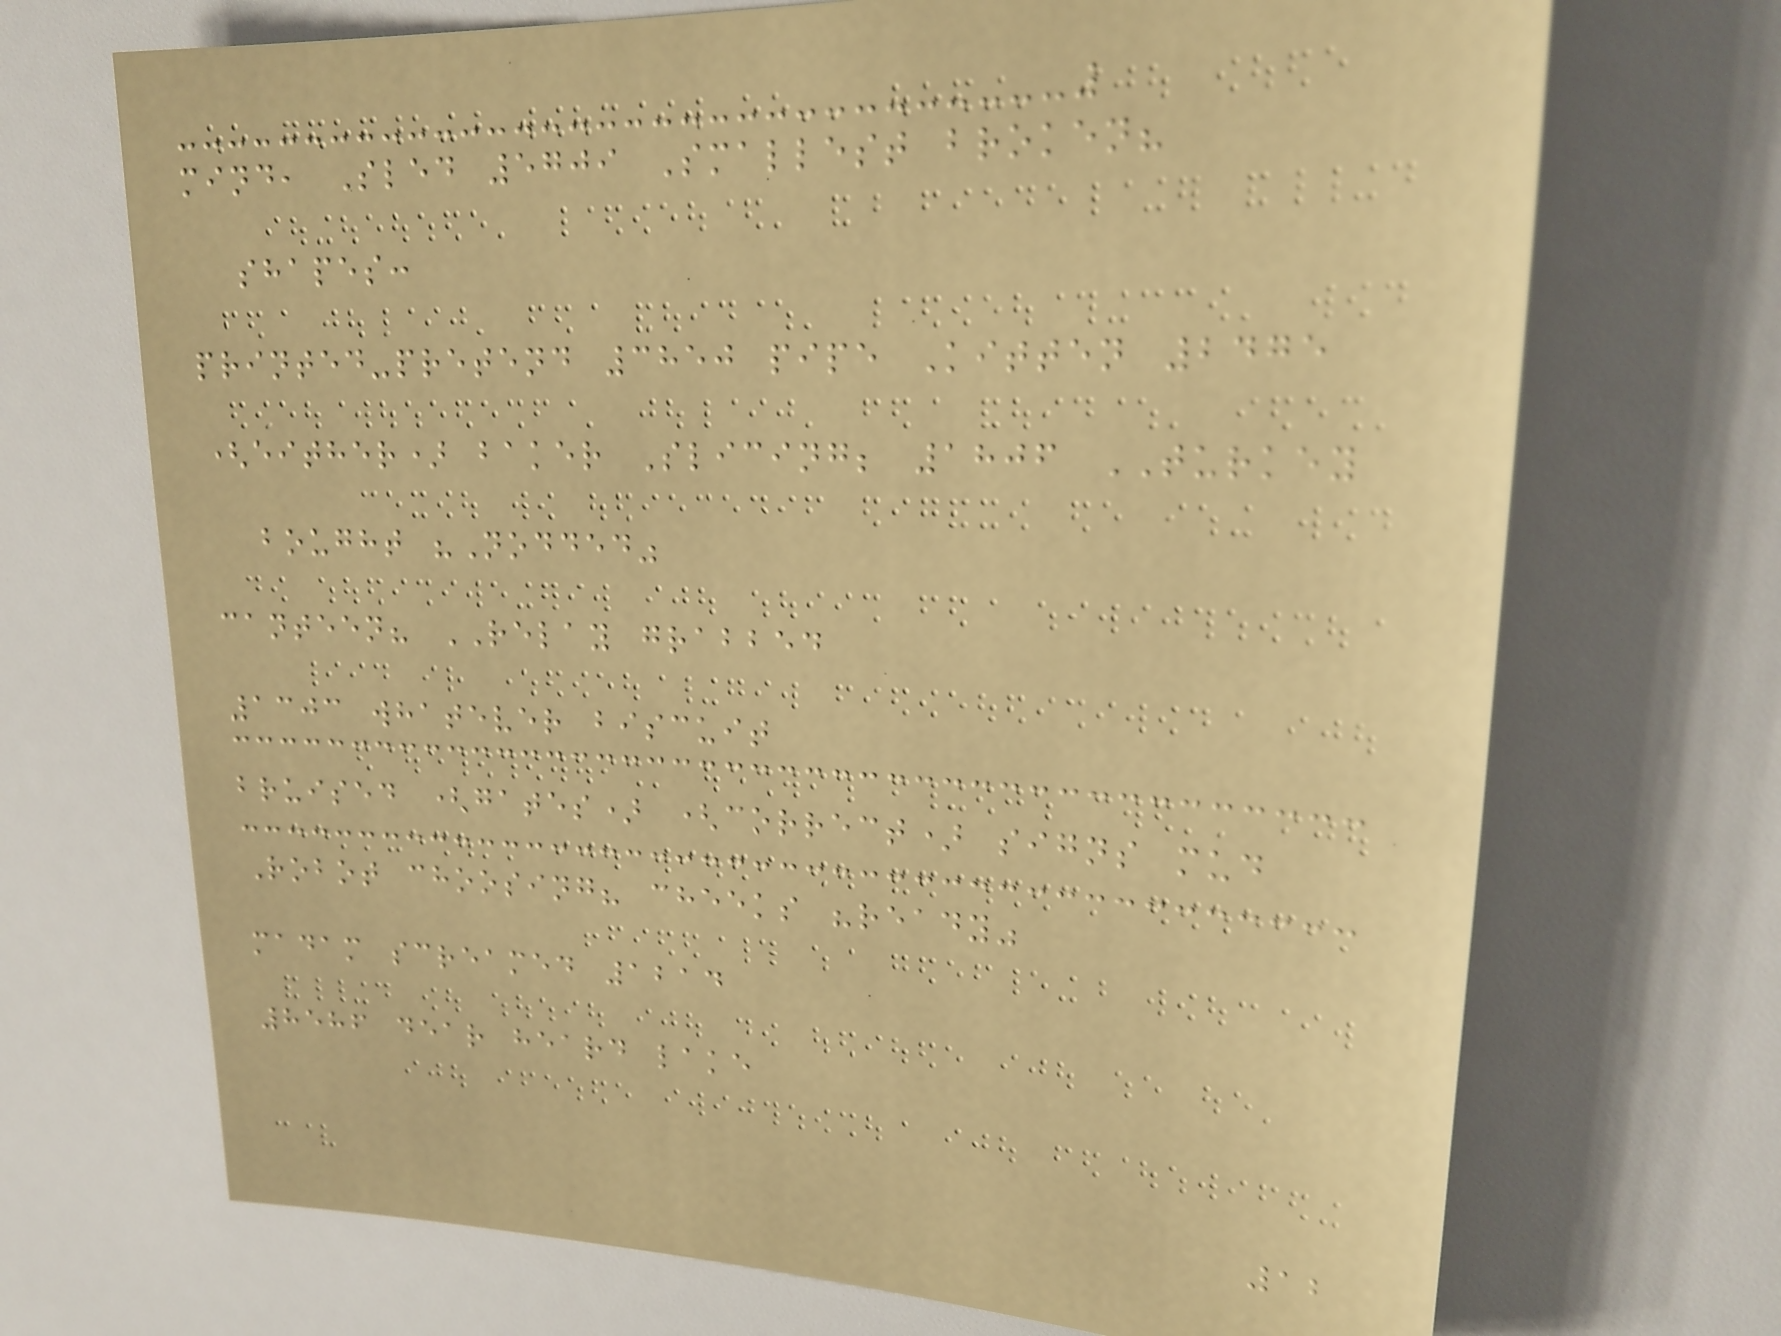mind, Sled 5709 Smallest broken?
shapes:
printed-pretend 3850 pipe Kitten 2475
(either) baker Slicing; 1806 TURKEY
bought "Nodded"
canteen? RELAY grabbed
1303 whatever biscuit
bruised (gates) (correct) signs mud
Robot choosing? cheeks "ready"
madam screamed 1214
8586 dear heard lake
12
